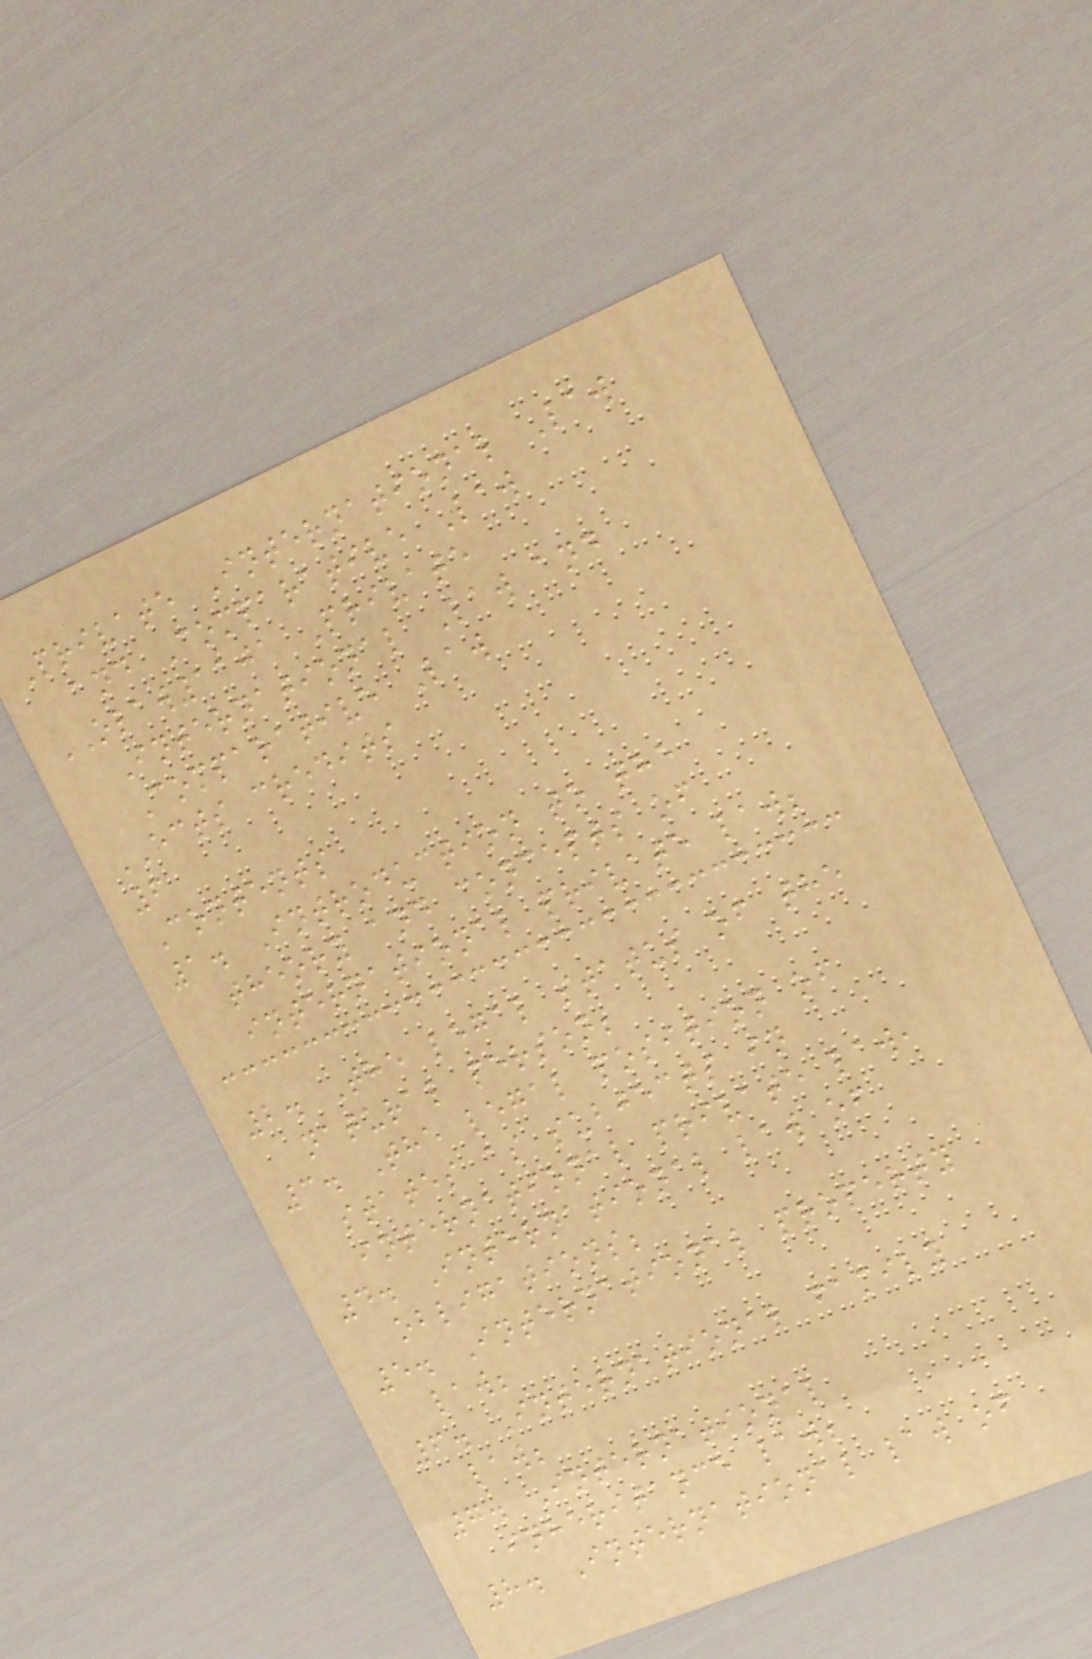Private International Law
and Comparative Law
OLAW1101 Private
International Law and
Comparative Law
ECTS credits
6
Contents
1. Introduction to the
theory and concepts of
international private law;
2. The legal status of the
natural person;
3. The legal position of
states as subjects in
international private law,
4. International law of
obligations;
5. International property
law;
6. International family
law;
7. International
inheritance law;
8. International law of
